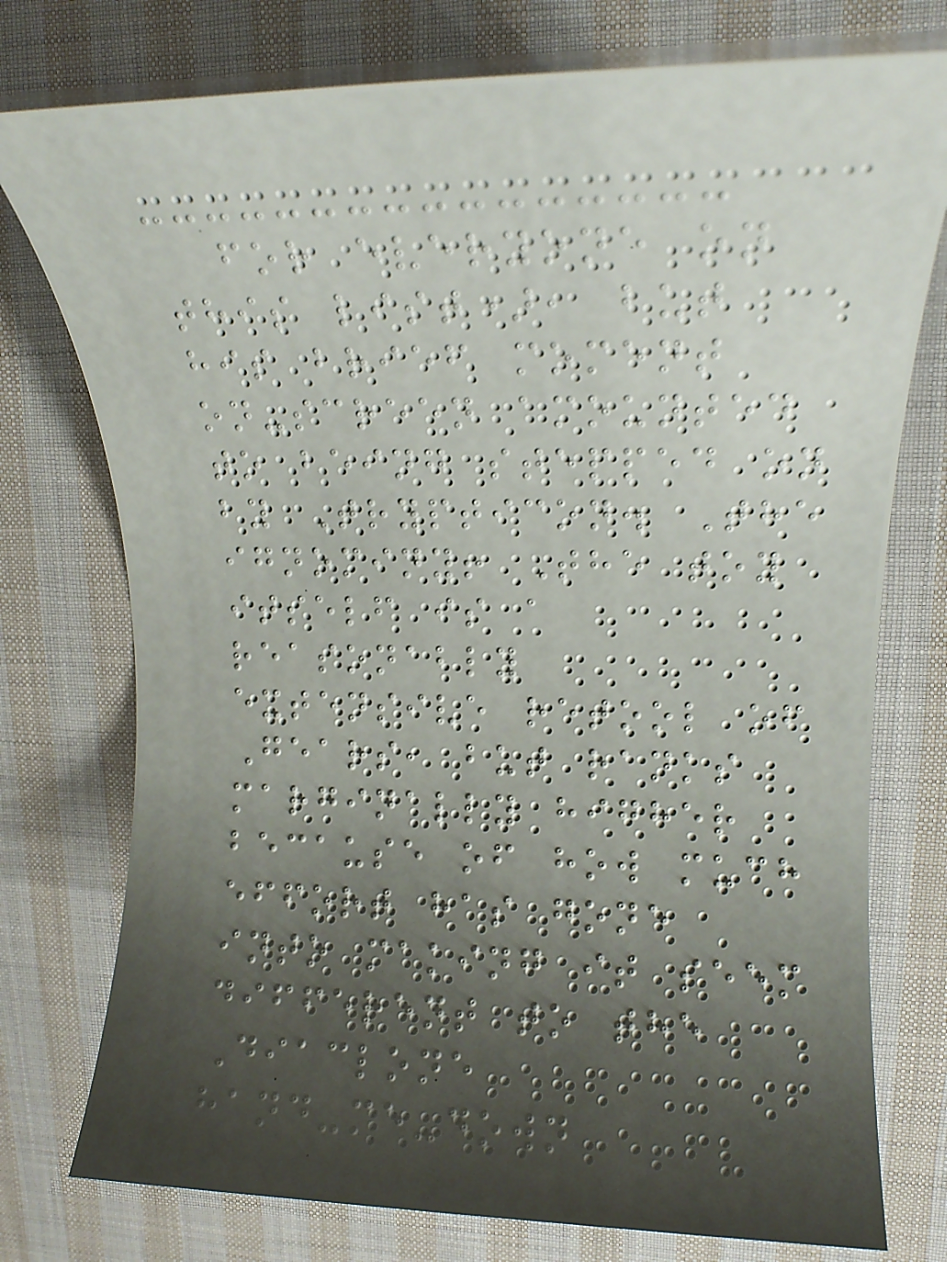for everyone on
this list), but
his brief moment
on-screen amounted
to being stepped on
by Trypticon. The
ignominy! The toy
itself is a
reasonably
extensive retool of
Gears, but ranks
marginally higher
because of how much
effort has gone
into making it seem
different to the
Diaclone
hand-me-down
